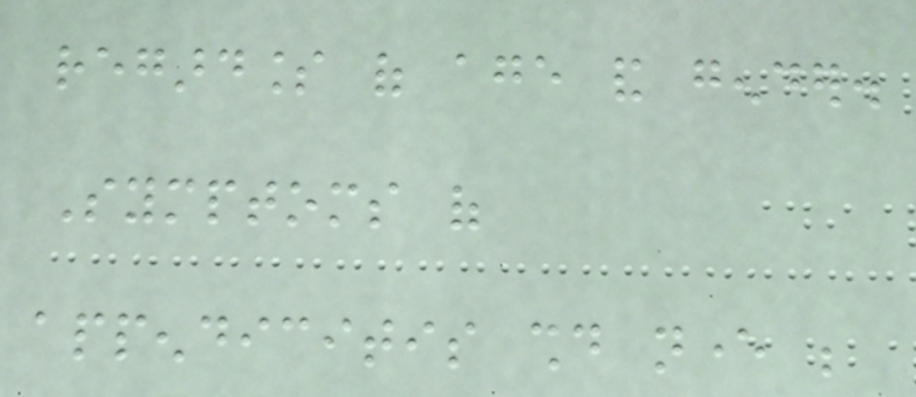regardless of age and gender.
Symptoms of
appendicitis should never be
